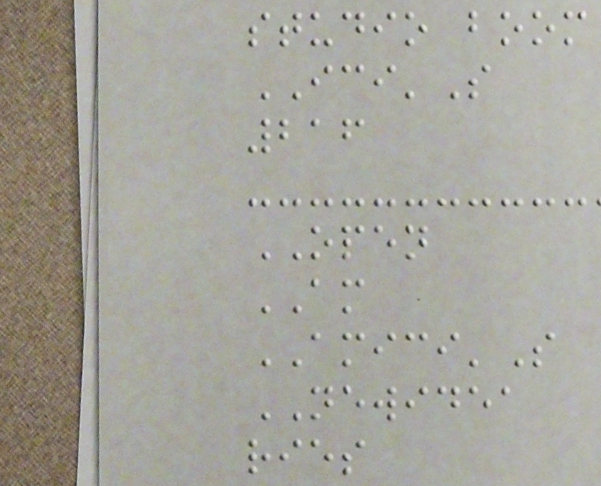studio boom
ICI'S
216
OPEN
AM
AMICI'S
NEWIDEA
ries
